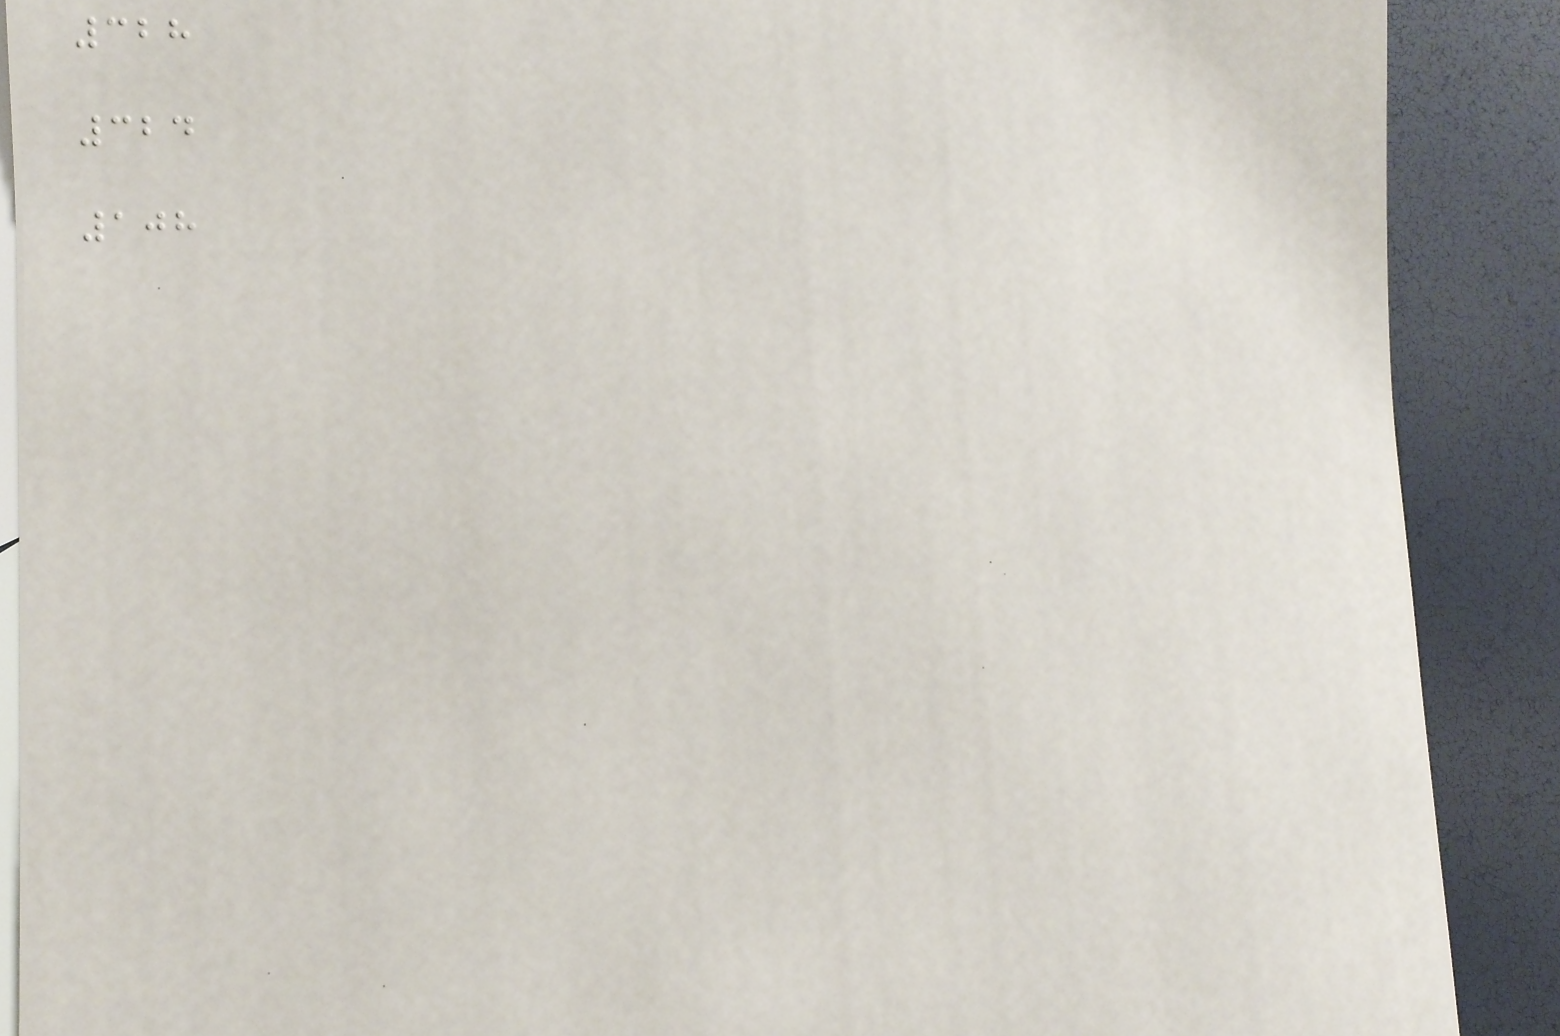328
324
108
